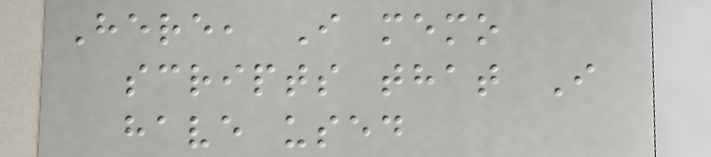Here, I memo
scripts that I
have used
